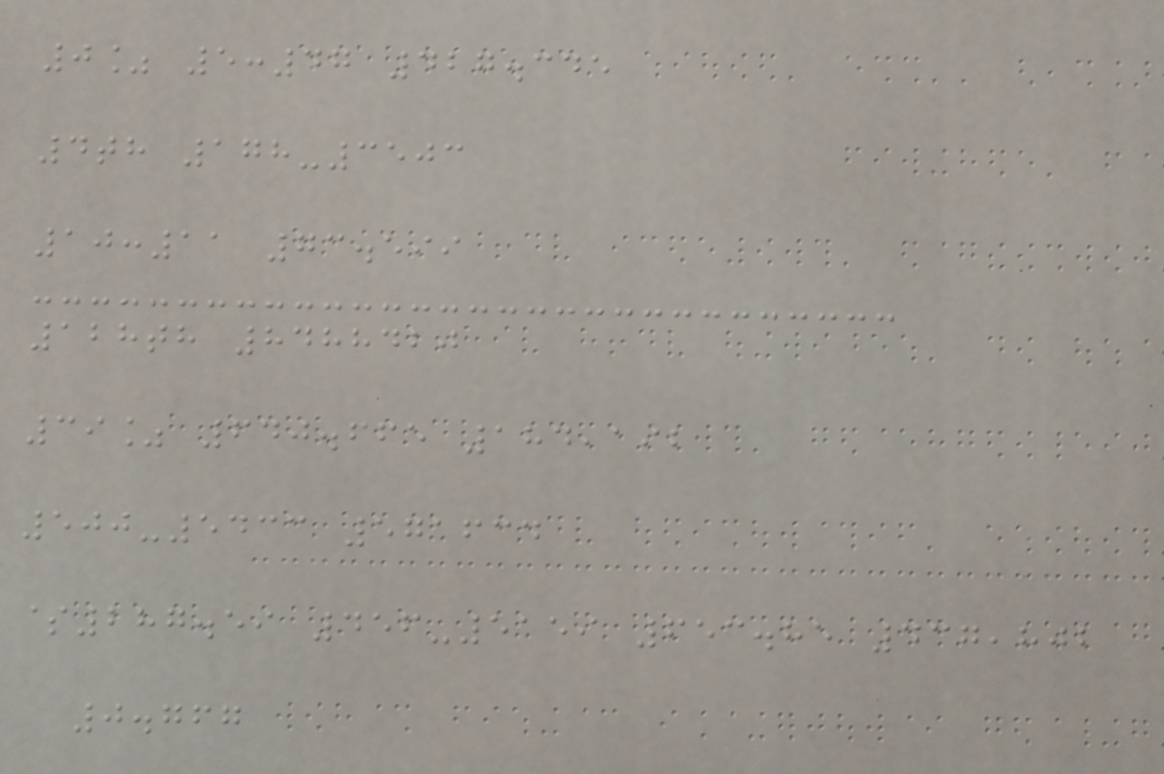0% 5:47 427.345
4th 178-3503
10:11 73.599
128th 8488420
39% 640.665 184,192
500-5433 571634
$287.59 456-5159 653.85 437,802
0.767
